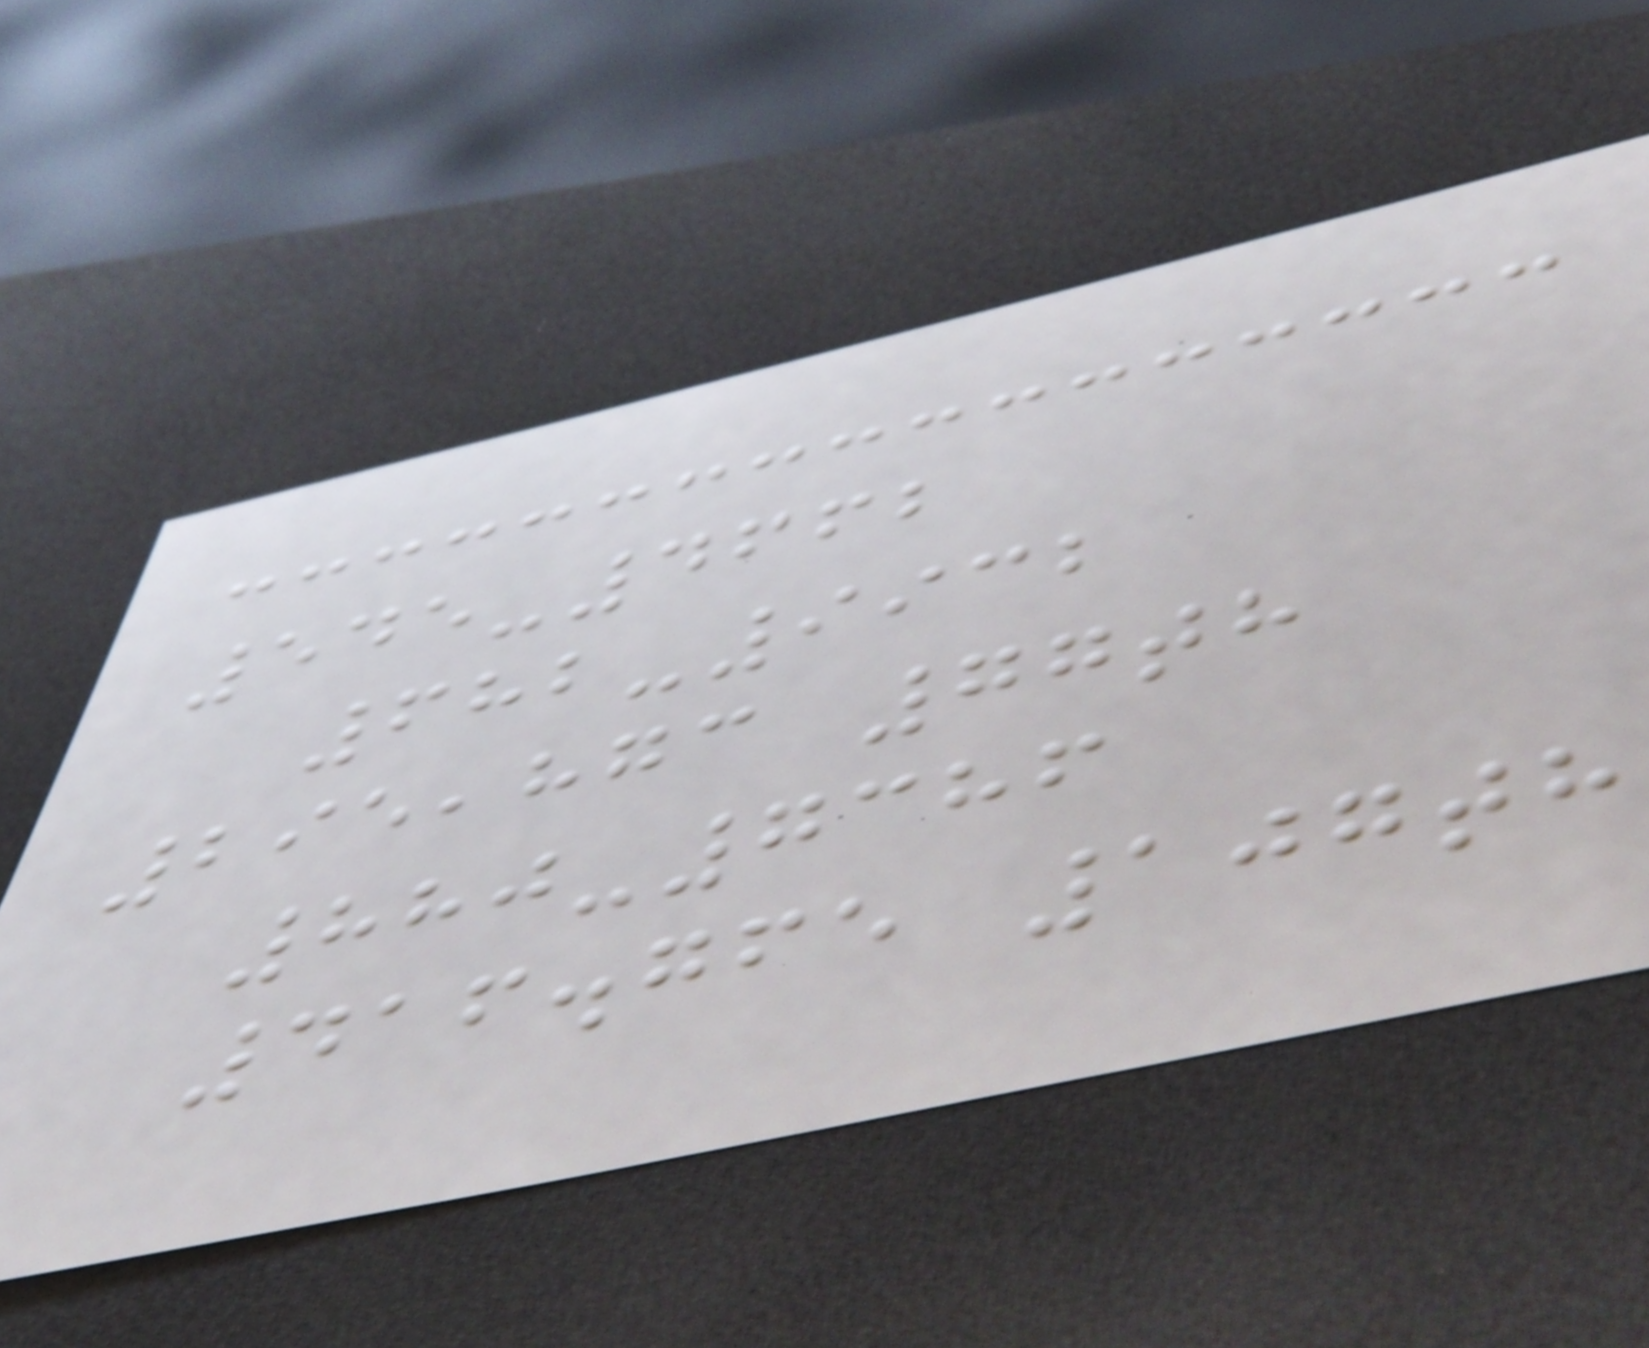545-4662
682-9932
295,873 77th
880-7386
416.765 107th
